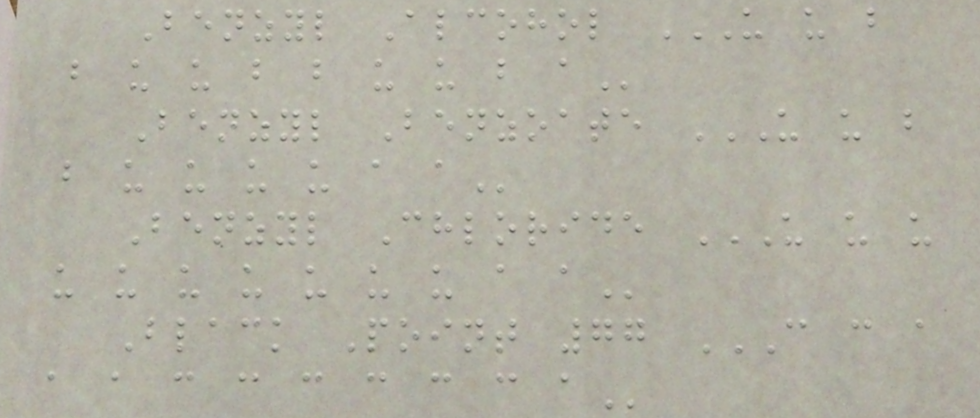Benzyl Alcohol U U B
B U U B B U U B A
Benzyl Benzoate U U B
B U U U U A A
Benzyl Chloride U U U
U U U U U U U A A
Black Point 77 C C A
A A C C C C C C A
